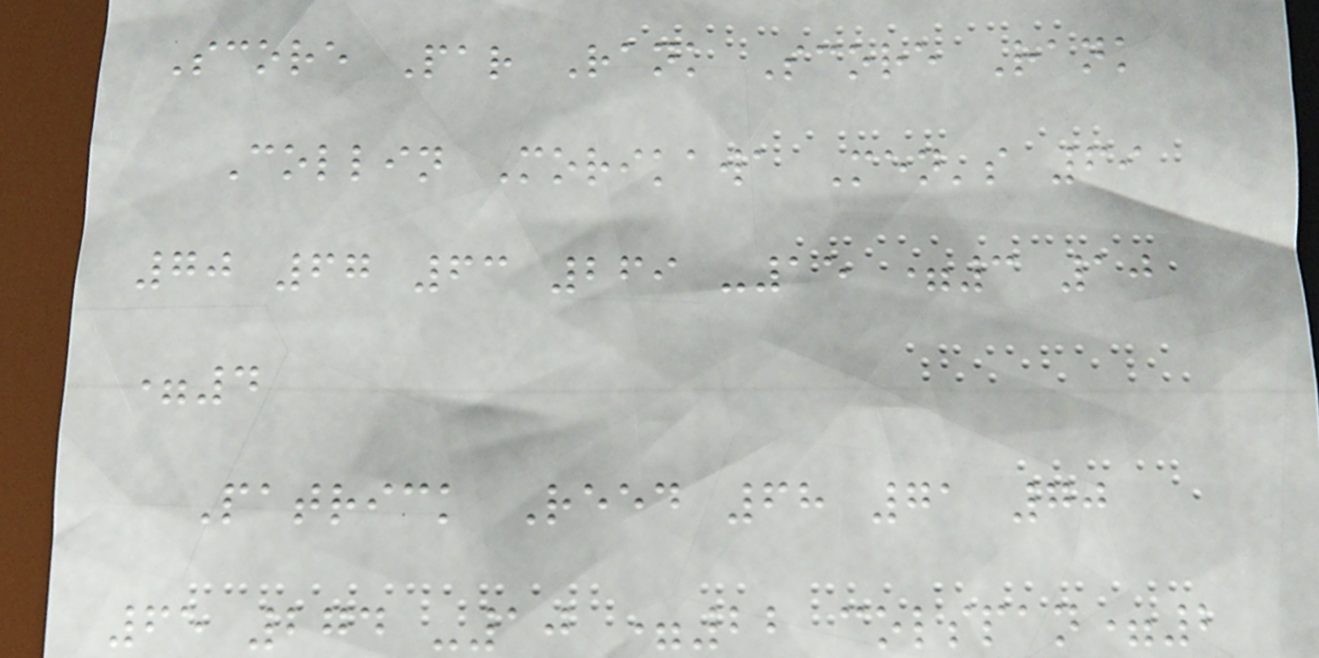Score Par Rank Score Rank
Collin Morikawa Men's 69
70 67 63 269 -15 =3 10
=4
Patrick Reed 68 71 70
65 274 -10 =22 colspan=2
